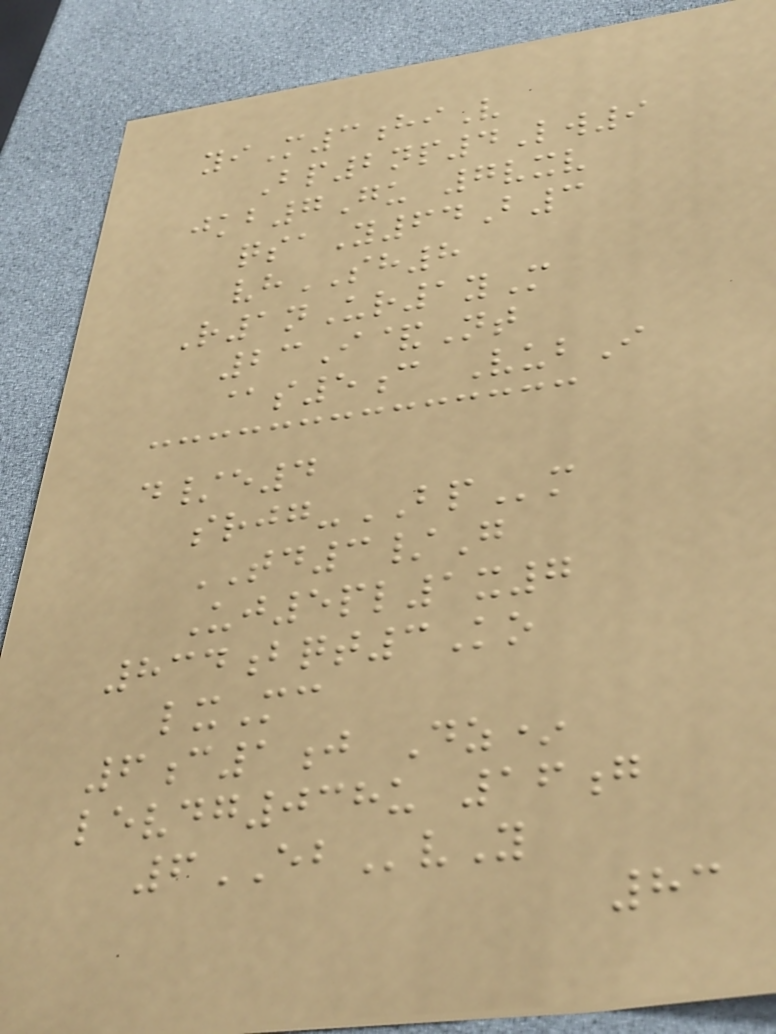yiM3hiV
Bp2np4Lw9
jkb7Gu 7vxv
qsaY64B3
vhSH8
R1nUr1yM
23I&Nt
@s5c VubI
d/e4
srjg-BPm
TD3/G
Uj5pl1x7
834bqt3Ko
lxMc
6c1j Dz*
levdg038u 16g
6EBvY
83
